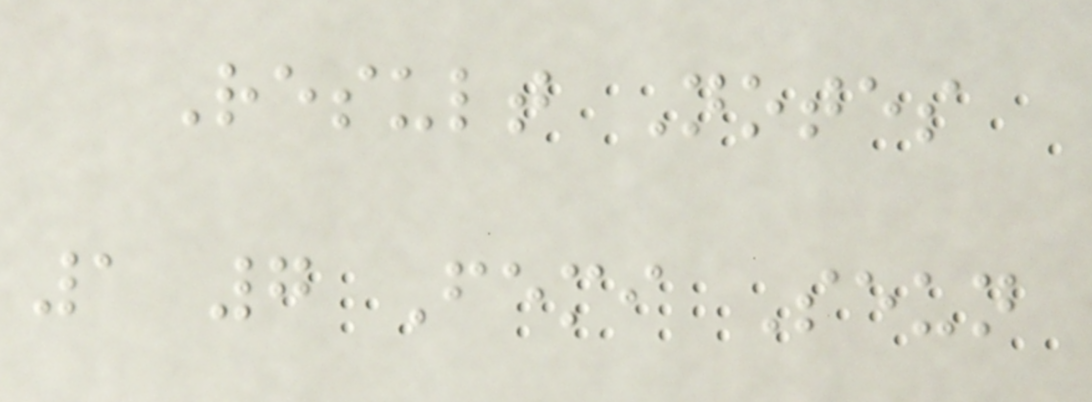Result Notes
1 7 Femi Seun
